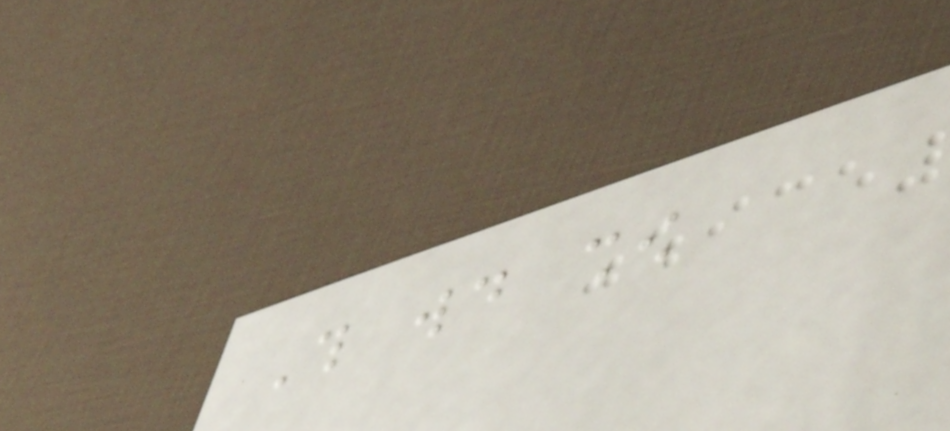This would show
